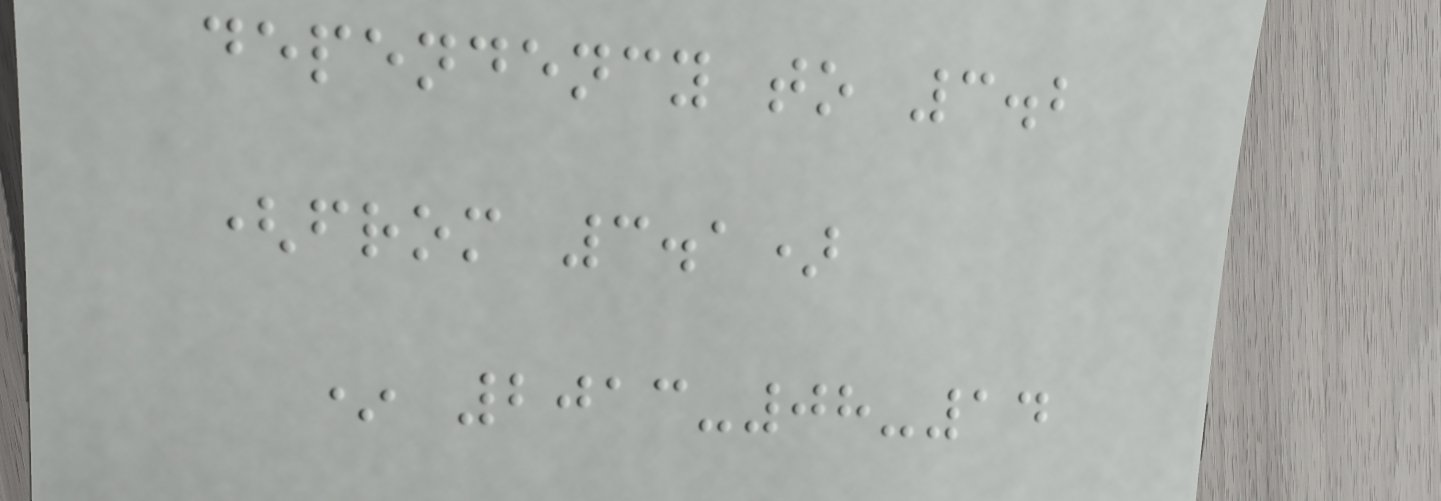dependency to 3.2
(from 3.1)
* 2013-08-14
